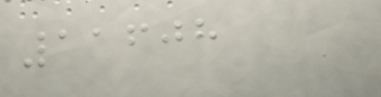11608
